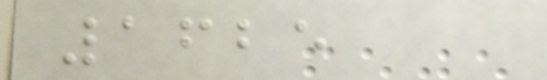1625
